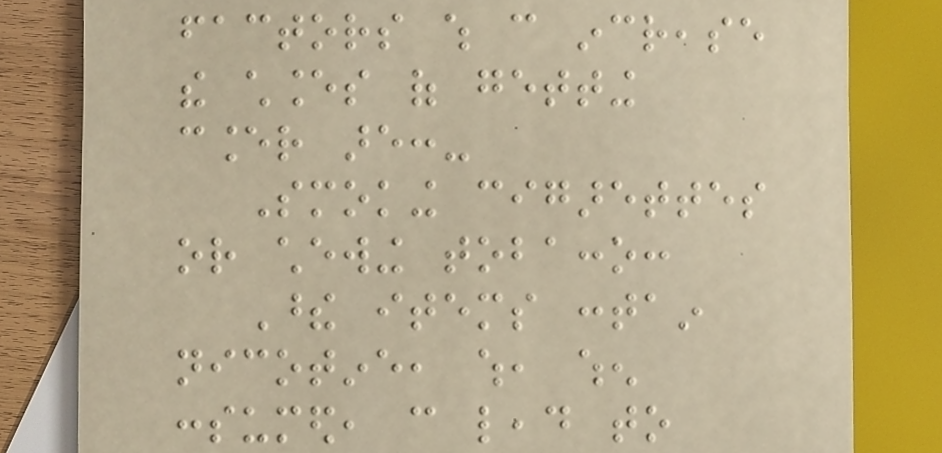factors which can increase
the chances of getting
cancer are:-
Smoking cigarettes
or chewing tobacco:
These items contain
nicotine, which, when
consumed, can lead to
